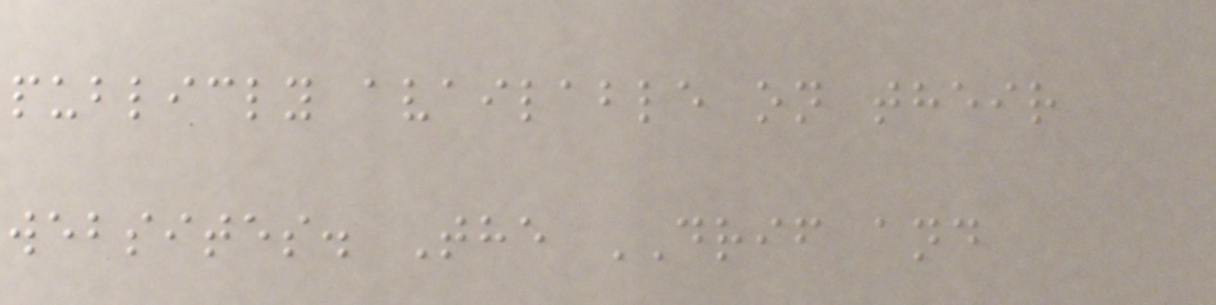publicly available on their
websites. The DRIF and
